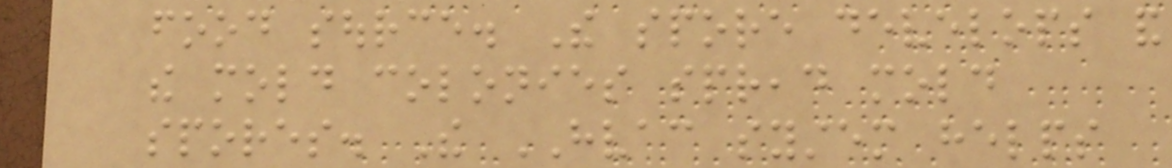food source. The spore develops and
the mold colonies spread mold
spores. The HVAC system helps
